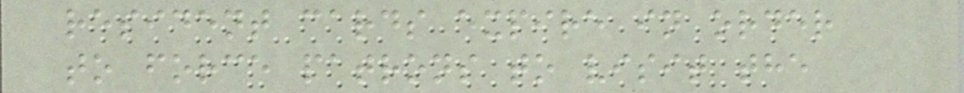resident cards expire in order
to force patrons to visit the
